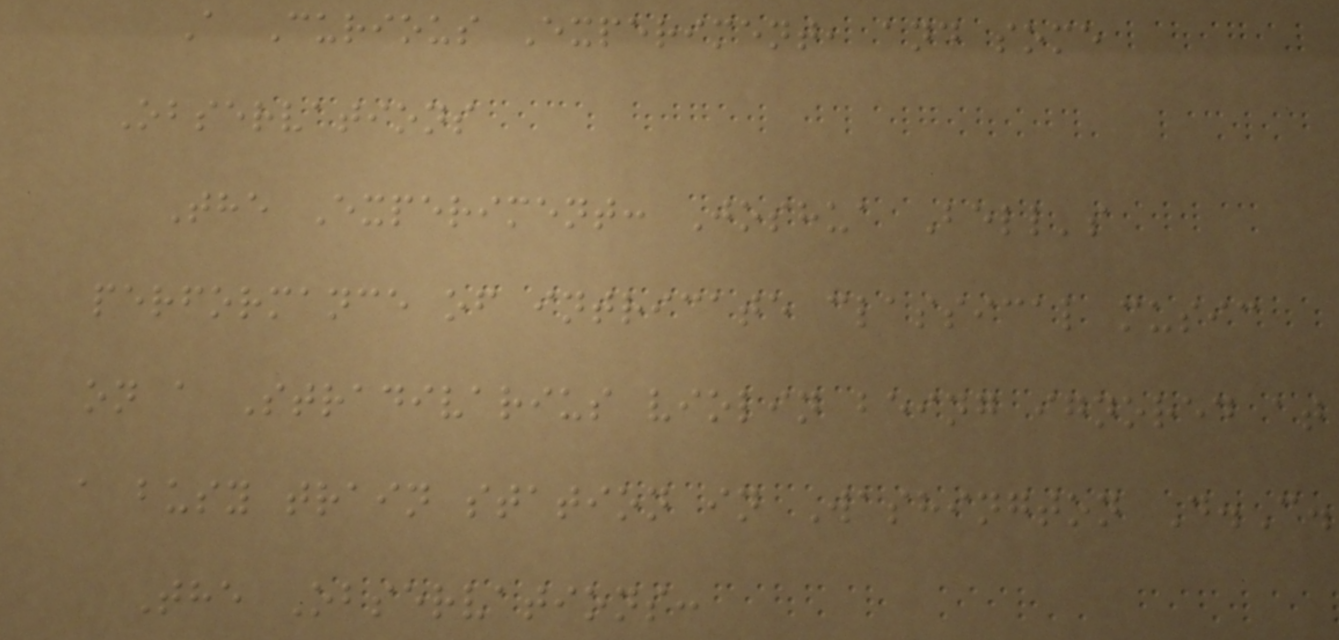A Curious Experiment, and some
Observations
The Experiment: Joshua Bell's
performance of intricate classical music
on a Stradivarius violin being ignored at
a busy train station in Washington D.C.
The Observations:
